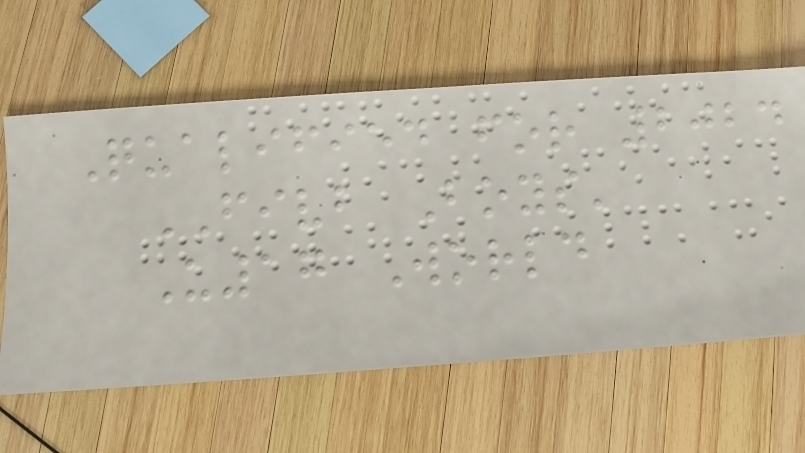Qualified for 2024
FIVB Boys'
U17 World
